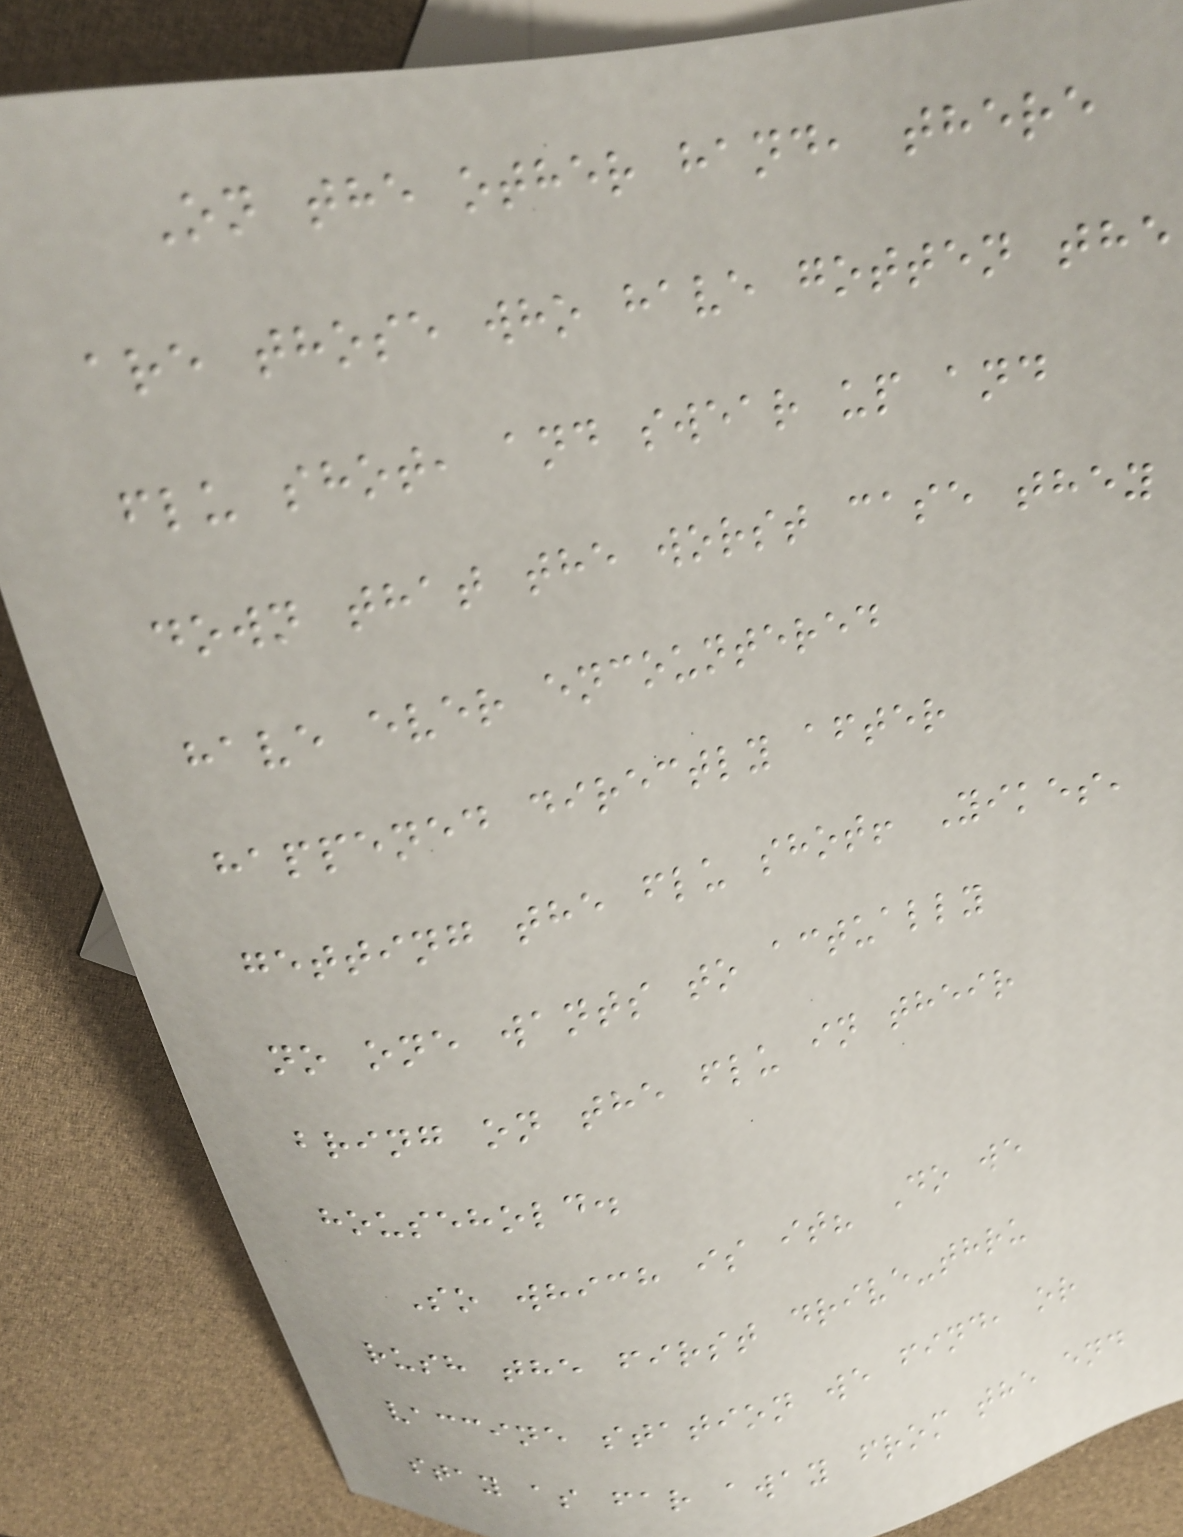On the other hand, there
are those who have gotten the
flu shot, and swear up and
down that the worst case they
have ever encountered
happened directly after
getting the flu shot! Yikes,
no one wants to actually
bring on the flu in their
household.
So which is it? Do we
rush the first drive-thru
vaccine station we find, or
stay as far away from the end
